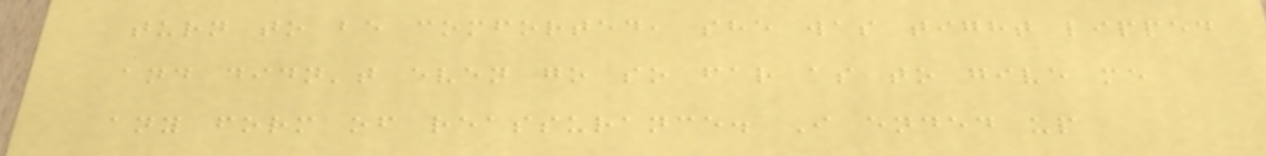turn to be comforted, she was tight lipped
and didn't even go so far as to give me
any form of reassurance. I ended up
